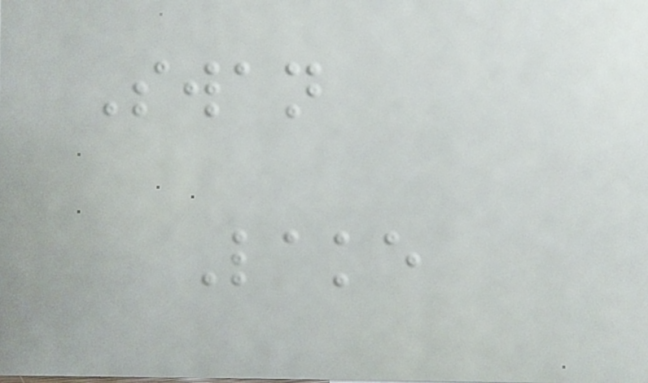Swan
Lake
